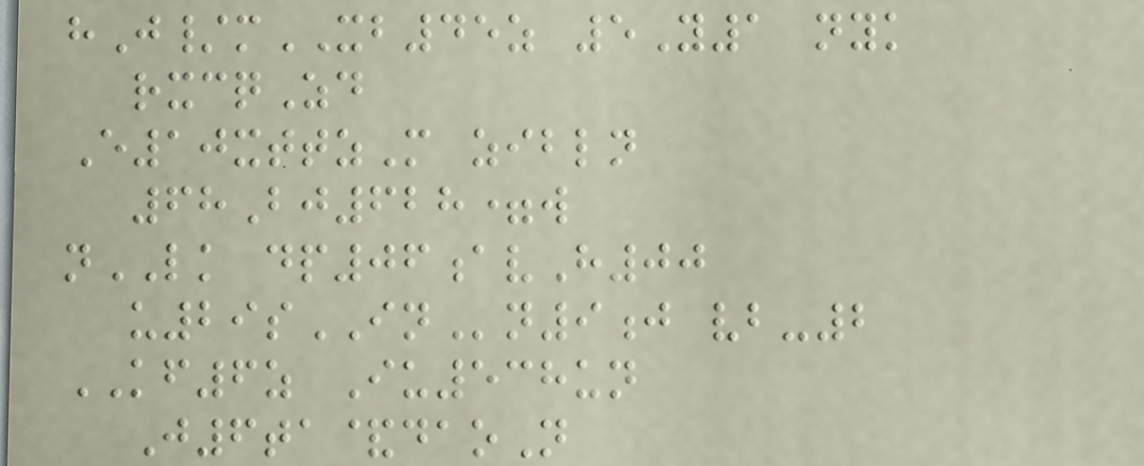hJ/mXB45z 5Y1 nyk
rxcqZd
E10xttzM zibln
68Bj628=w
nLK dp06avH00
u29sINn9j vb-2
KF6z Iu538un
J6ta&daoN
